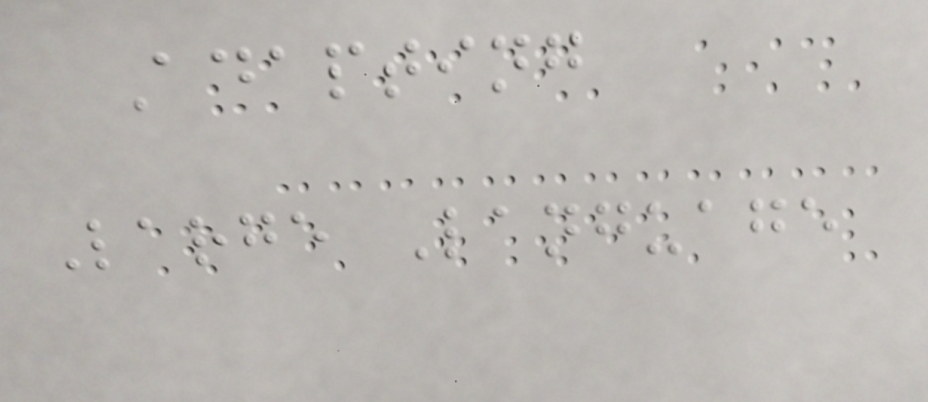Adapting
Large Language
